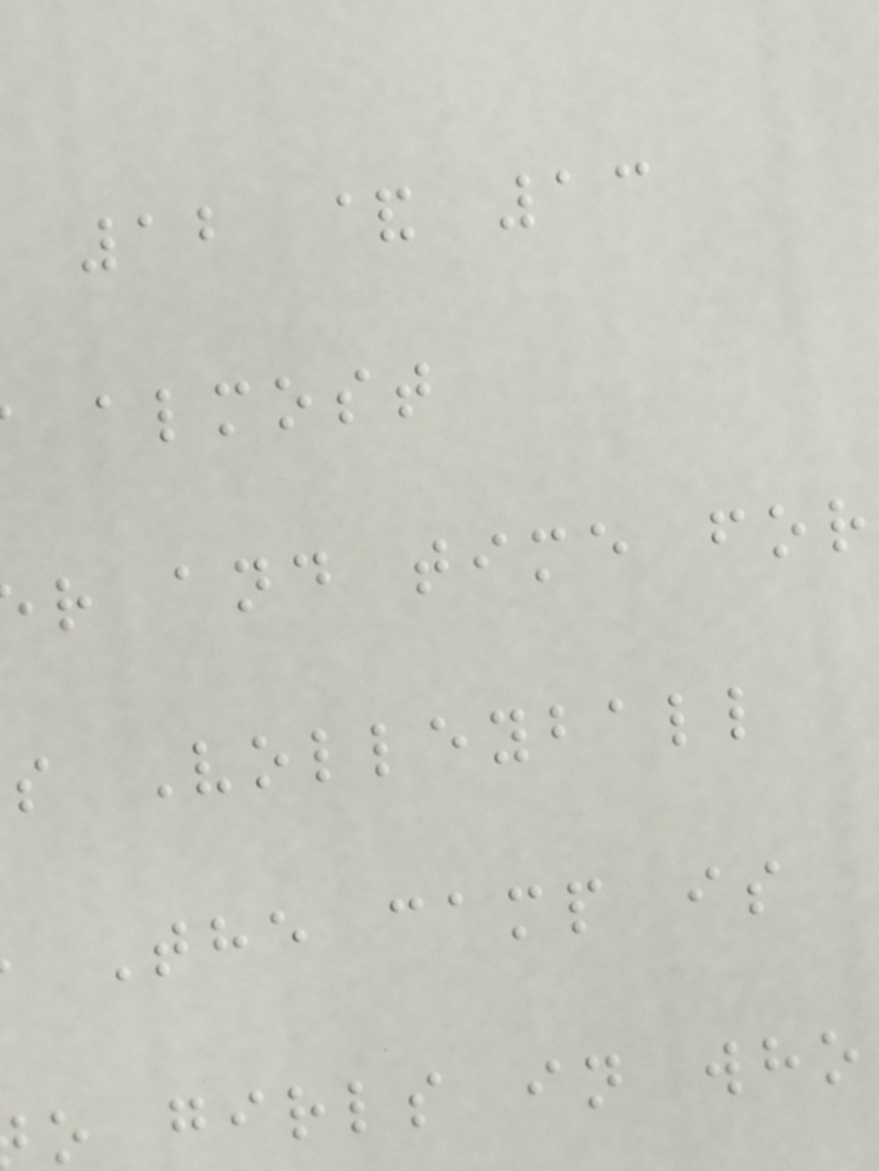12 & 13
almost
r and time for
s Volleyball
The camp is
o girls in who
